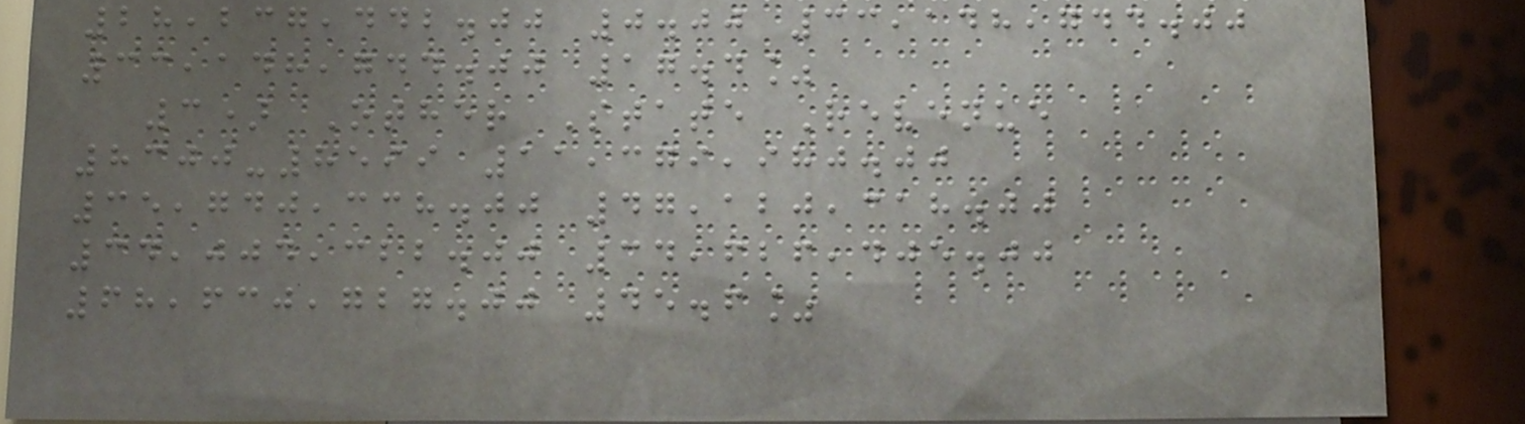28,237,442.00 0.00 33,148,744.00
33,148,744.00 17.4%
3) Other State Revenue
8300-8599 11,379,980.00
35,740,338.00 47,120,318.00
34,004,322.00 34,626,405.00
68,630,727.00 45.6%
